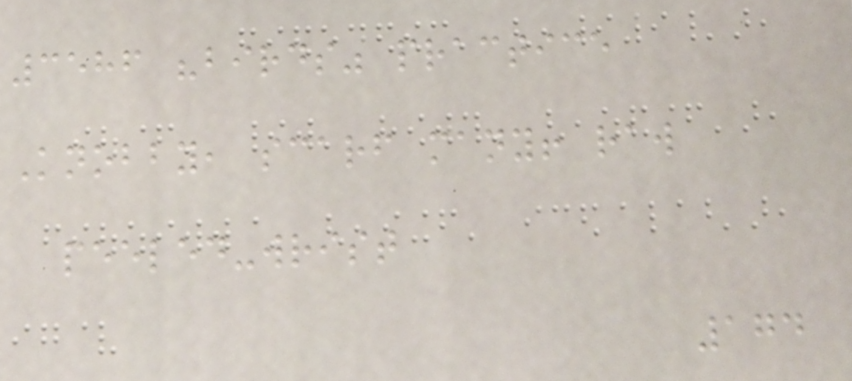3586 "birds" practice
Knobby, scarf many! raw
peeled-wrist
174
